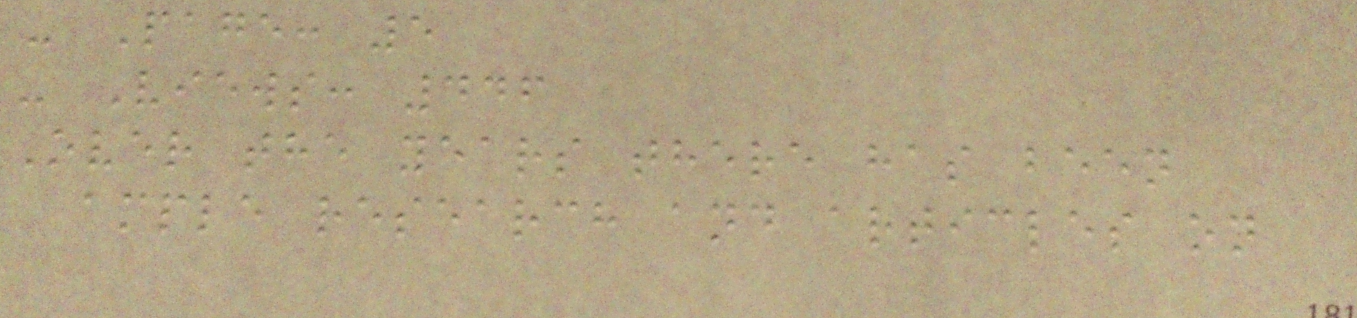- Page: 5
- Views: 446
Over the years there has been
ample research and articles on
